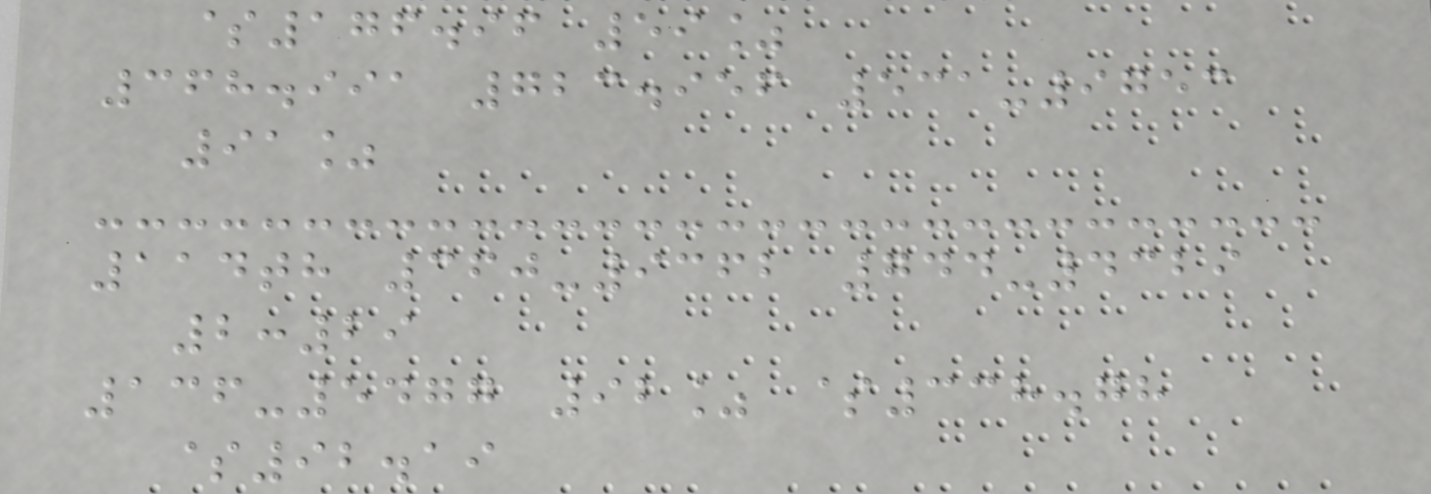$176.96 59%
368.991 723.956 531-9753
91%
114th 360-9362 744-4329
2:29
136-5477 92% $338.78
$92.19
